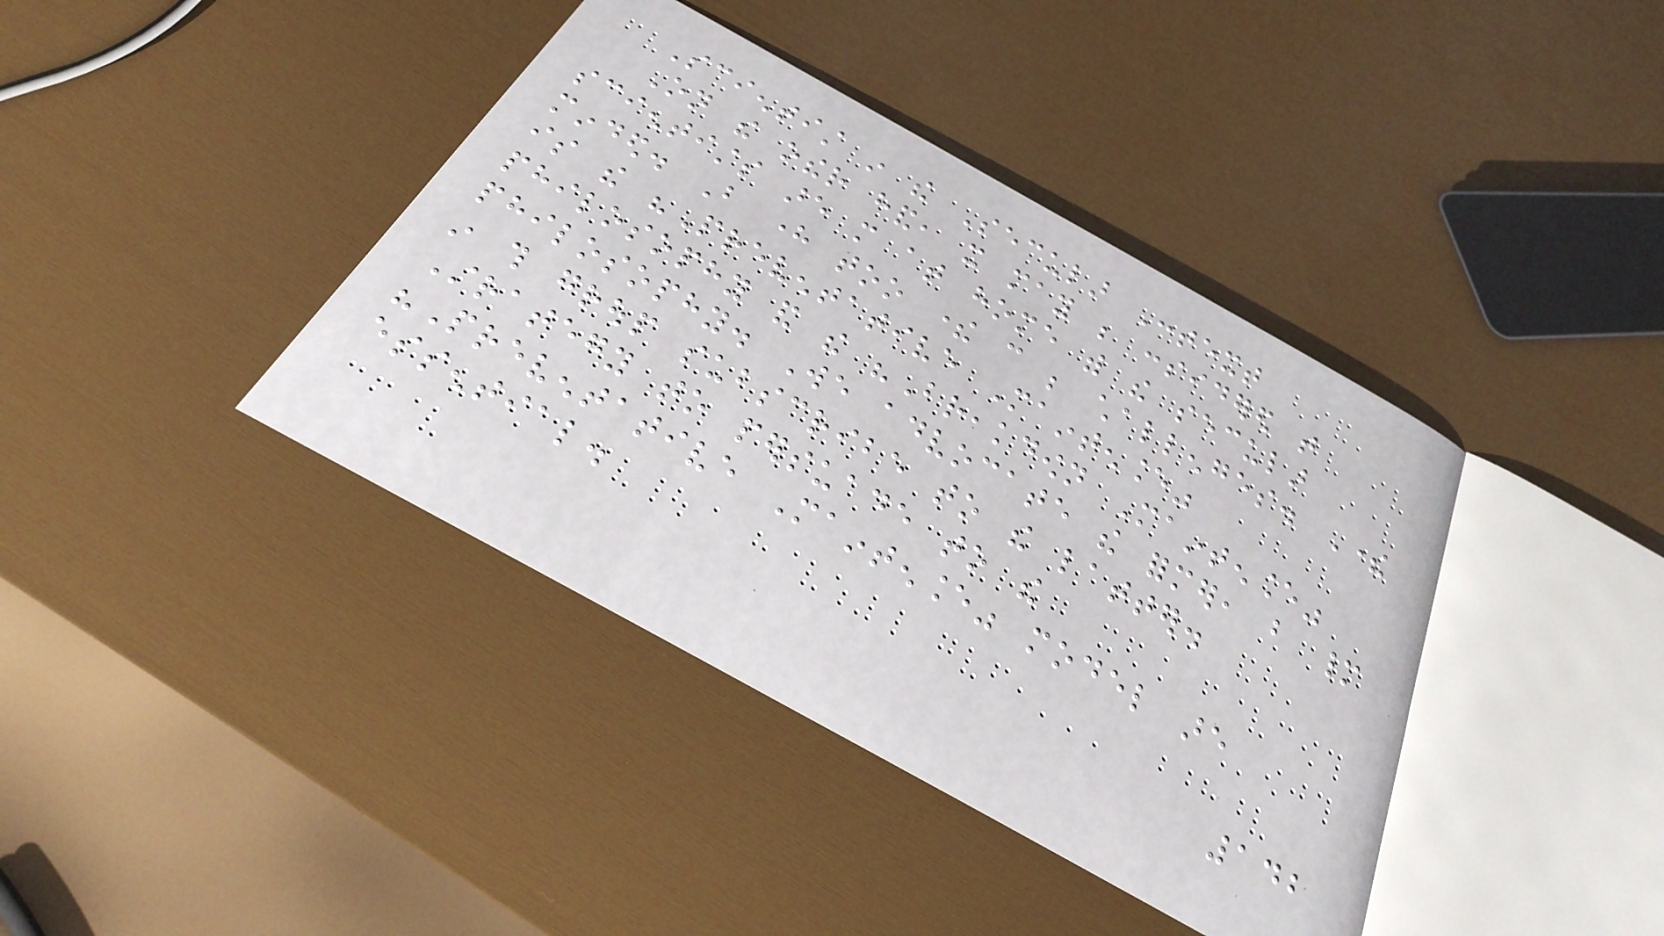Scientist in the Secular Context
On the other hand, it may be considered that
scientists are more at home with the secular
minded. But here too there can be challenges. There
is the "Preventative Maintenance"
philosophy and the "Breakdown Maintenance"
philosophy. We advocate the former, but many
in this group subscribe to the latter.
Strategy to persuade to the
"Preventative Maintenance" model are
essential.
142
